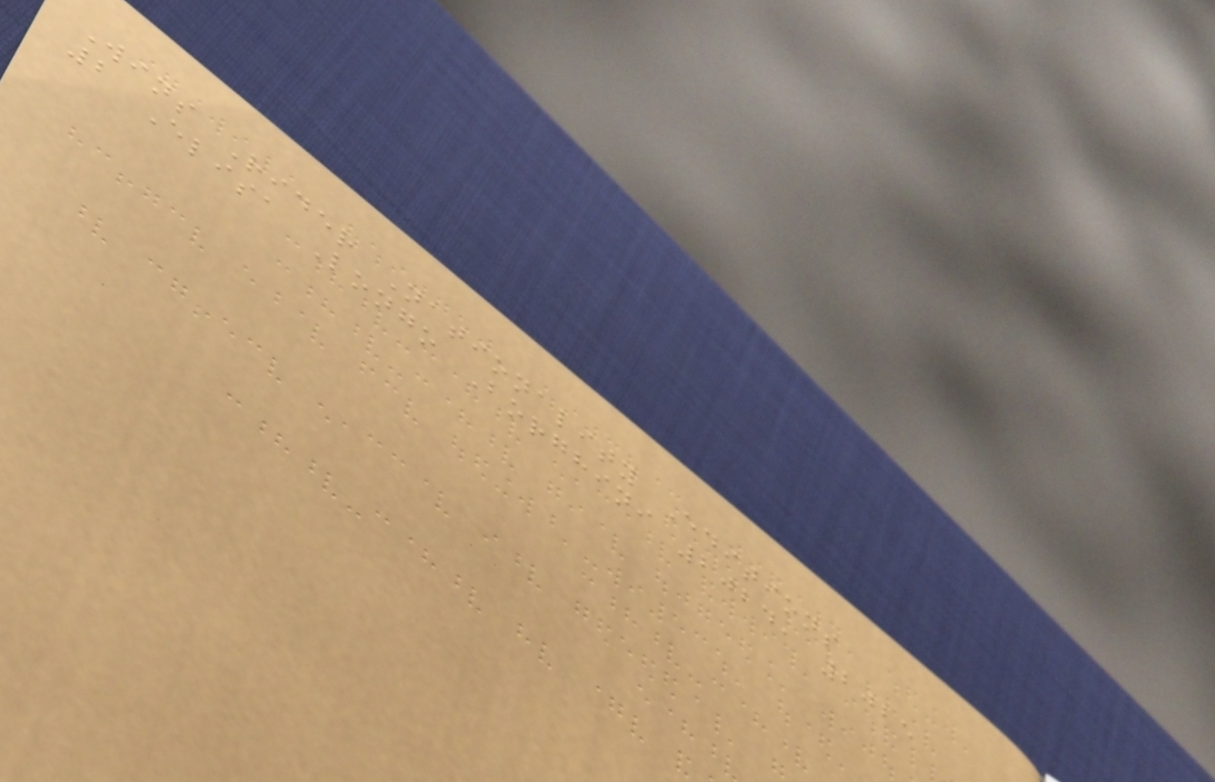Wins Rider Nationality Editions
2 Elisa Longo Borghini 2024, 2025
